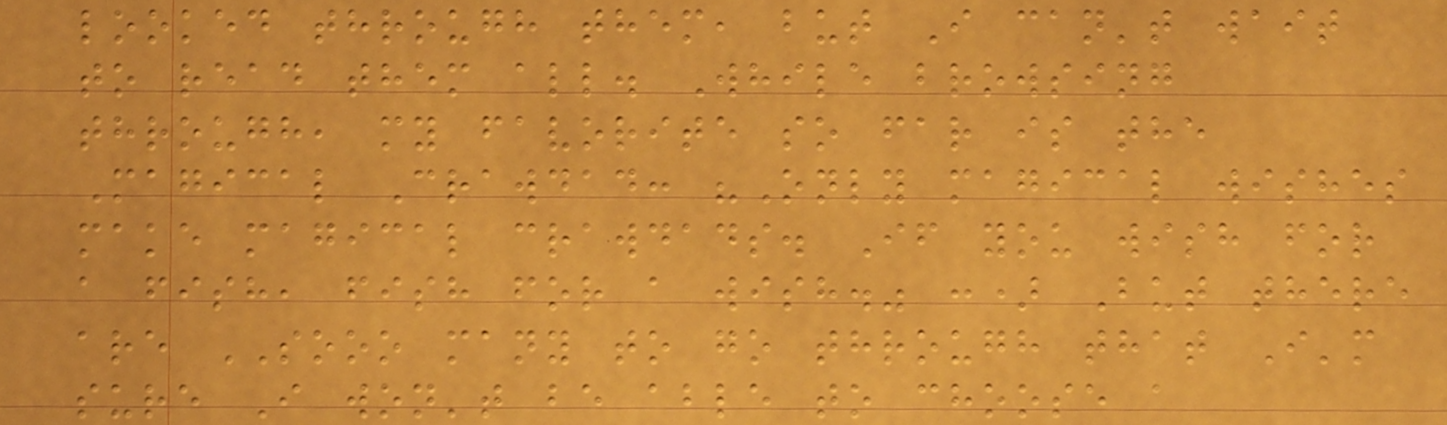looked through them, but I can't wait
to read them all. While browsing
through, my favorite so far is the
Magical Crawdad: "Only magical wishes
make magical crawdads. If you wish for
a fish, fish for a wish." :) But there
are SOOO many to go through that I'm
sure I won't be able to choose a
